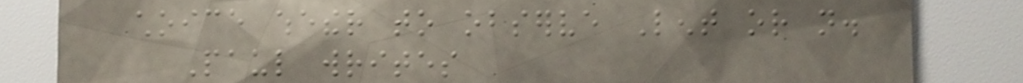choice whether to observe Lent or not.
Paul writes
